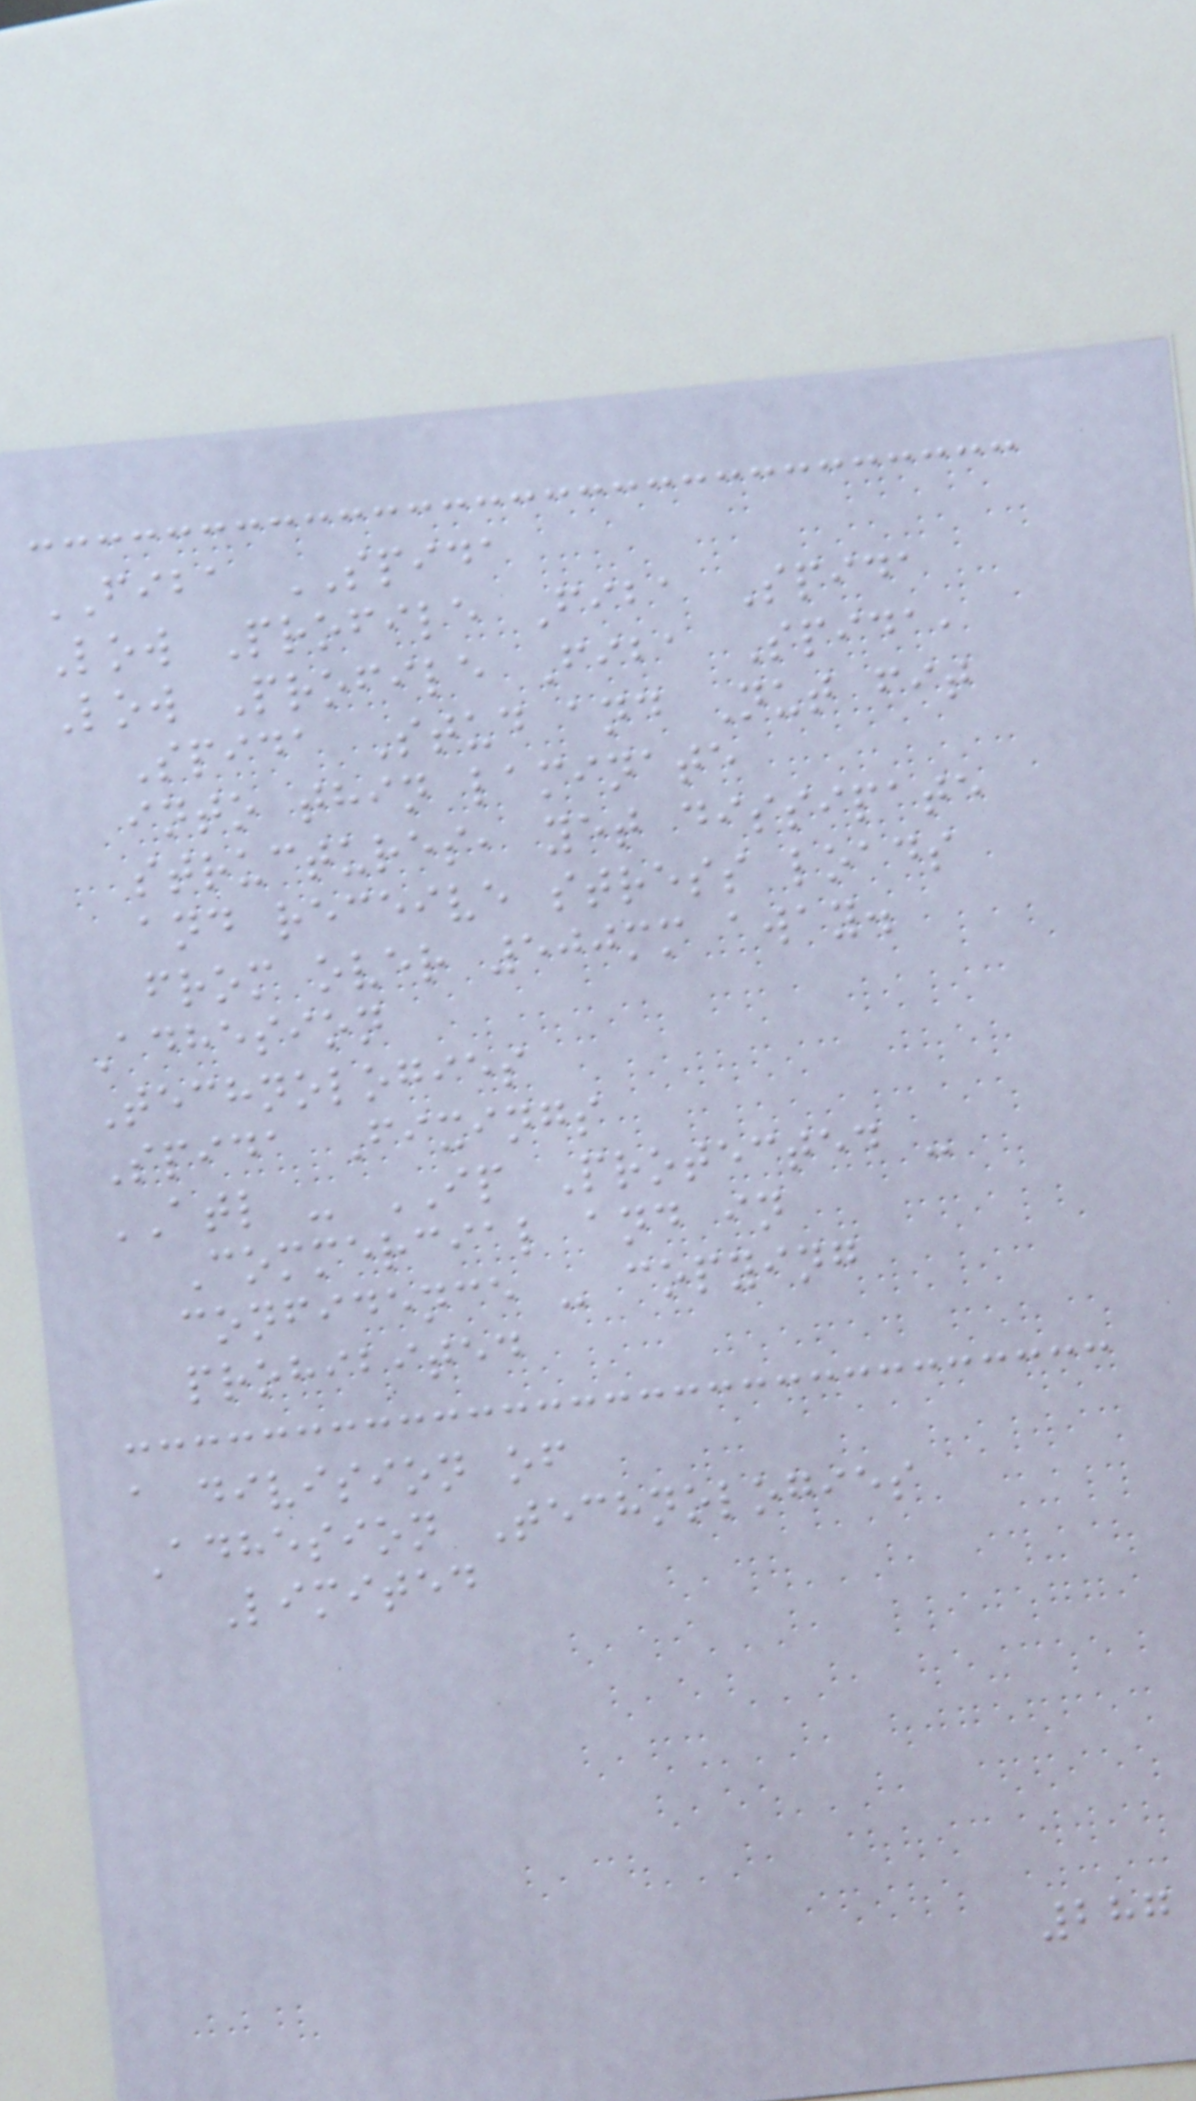FIBA SPIDA
Low Profile Fiba Spida
Low Profile Fiba Spida,
Spida Stud and Nut fit
into thin laminate
structures, yet dissipate
and receive stress loads
from over 500mm away.
Adhesion
Technologies
Spida Fixings
ATL - IP Protected -
Commercial and in
confidence - copying
prohibited
a division of
Adhesion Technologies
Limited
287
